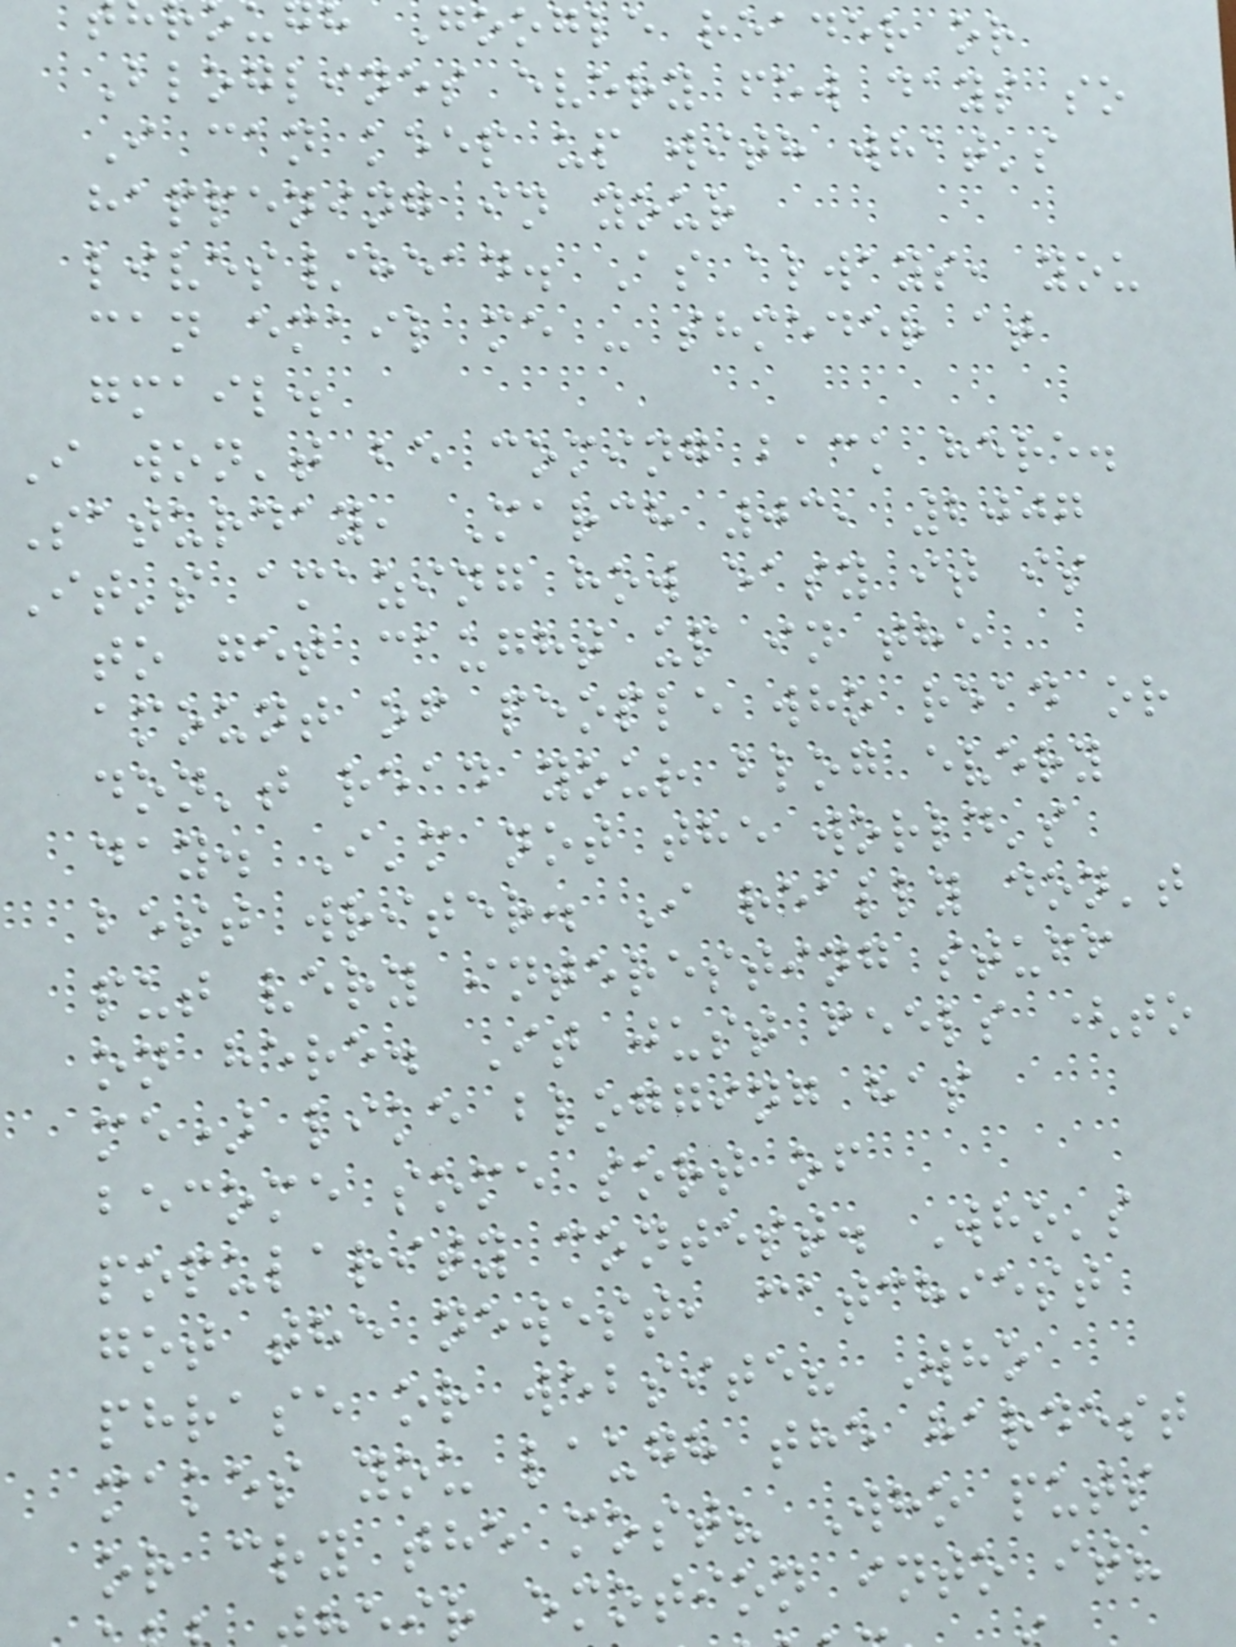gh Google reader or
Bloglines every few days so
I can keep up with what's
happening in your
lives/head. As always, you
can email me - shmeder at
gmail.
I won't be coming back here.
Saturday, March 03, 2007
It's amazing how easy it is
to get caught up in the
amount of people who read or
don't read your blog every
day. I'm not the world's
best writer. I really don't
put very interesting stuff
on here. It just feels (to
me) like blogging has
become some sort of
popularity contest. Who's
got the newest, catchiest
phrase or website? Who
makes you laugh the hardest
or cry the most? Who puts
ir emotion into it?
